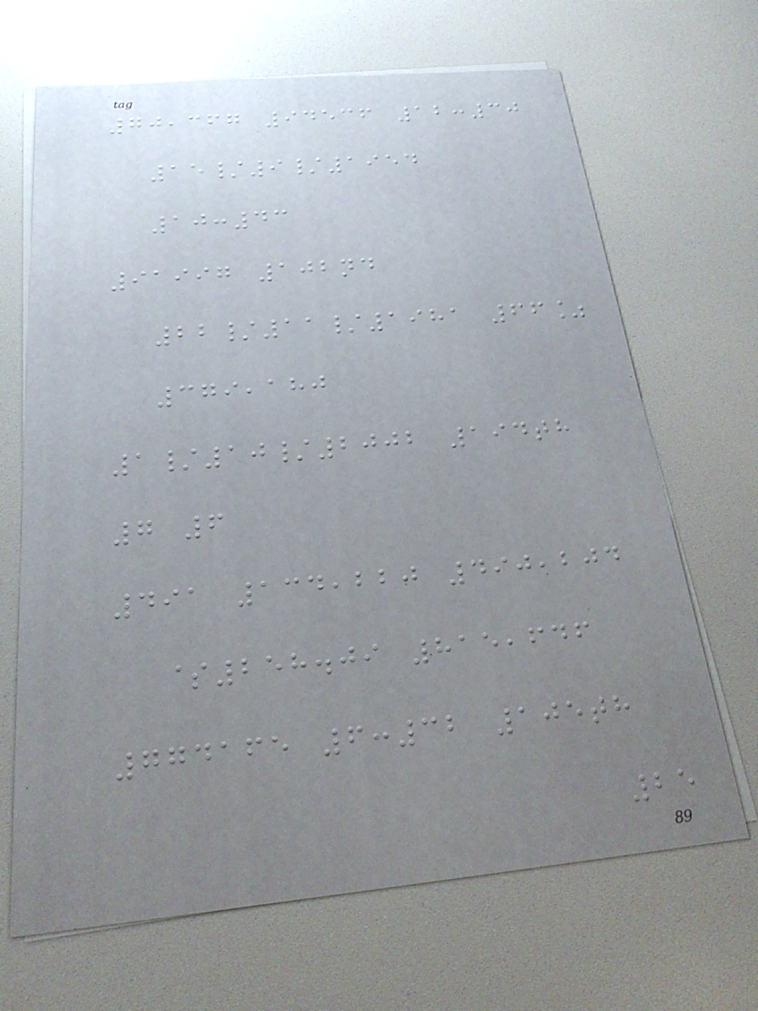70,367 94536 12:30
15/9/1954
10:43
91997 102nd
22/11/1981 66%
379,180
1/10/2002 194th
7 6
491 134,220 490,204
$258.09 815,646
774165 6:32 105th
25
